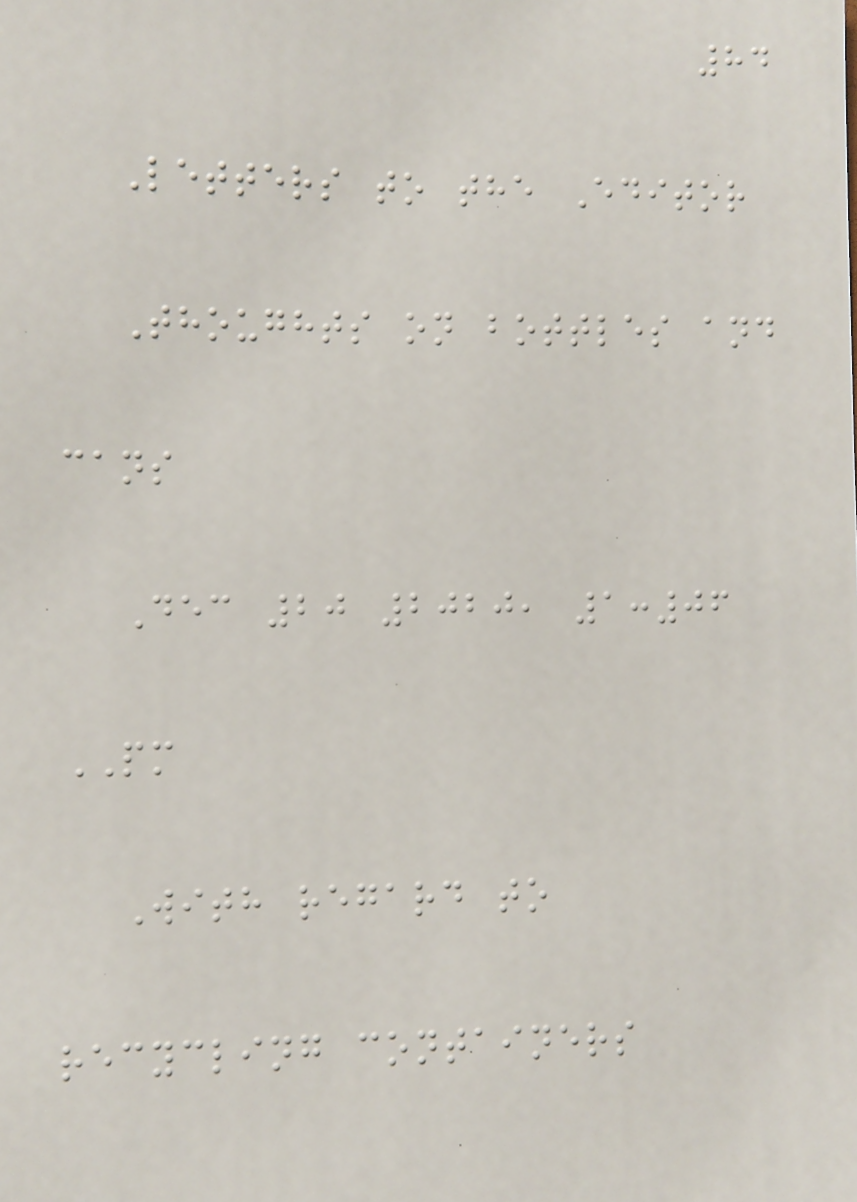84
Letters to the Editor
Thoughts on bottles and
cans
Dec 20 2020, 1:06
PM
With regard to
recycling containers
